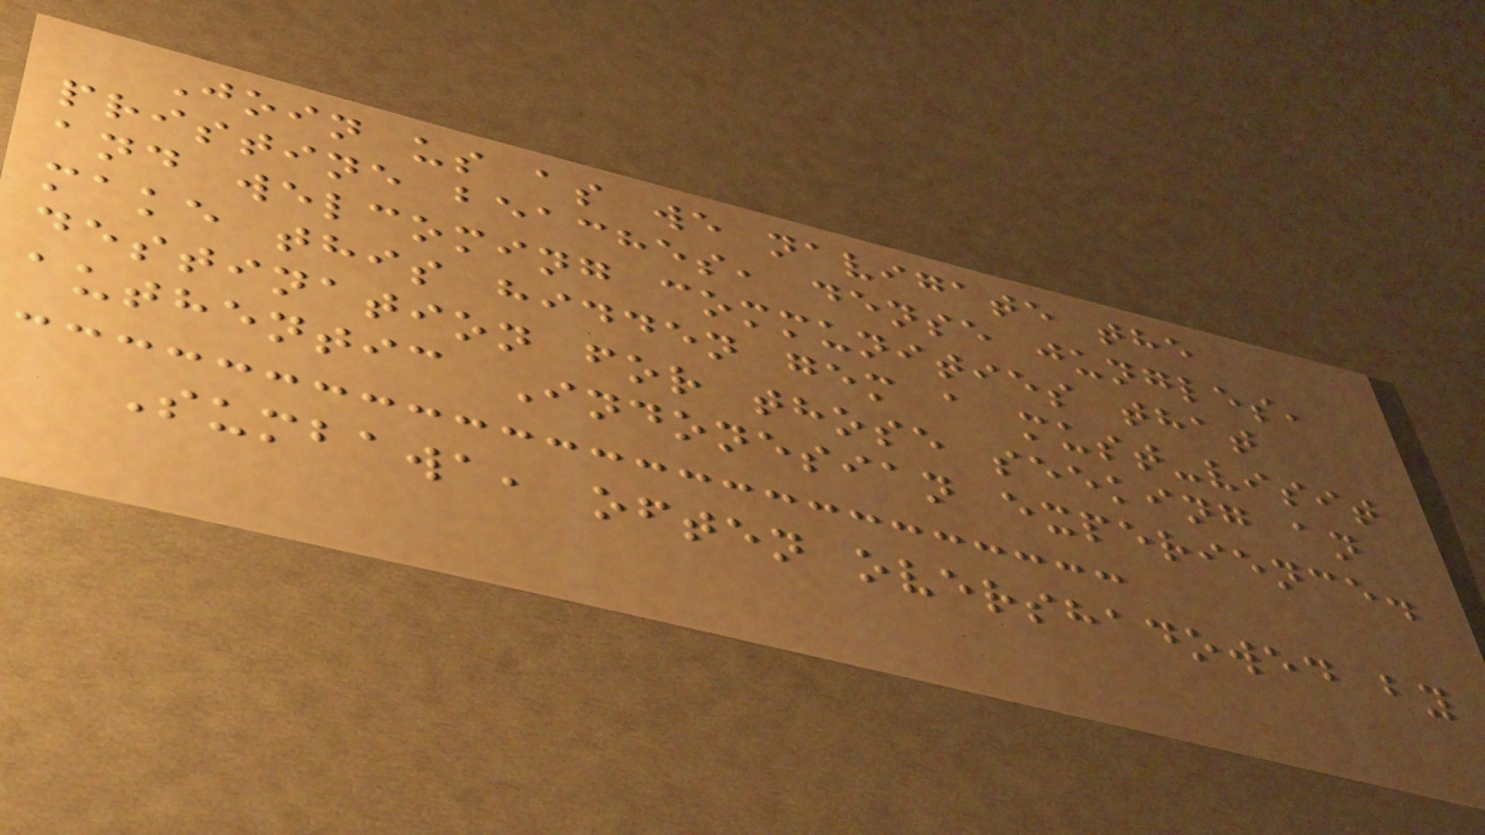Join us as we navigate the
pristine beaches, dense jungles,
and welcoming communities that
make this hidden gem a must-visit
destination for those seeking an
authentic Indonesian experience.
Sumbawa, often overshadowed by
